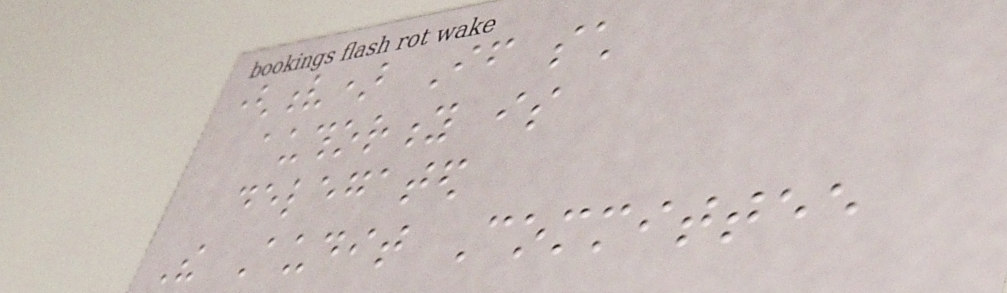(v) If such
authority is
delegated
The Audit Committee
